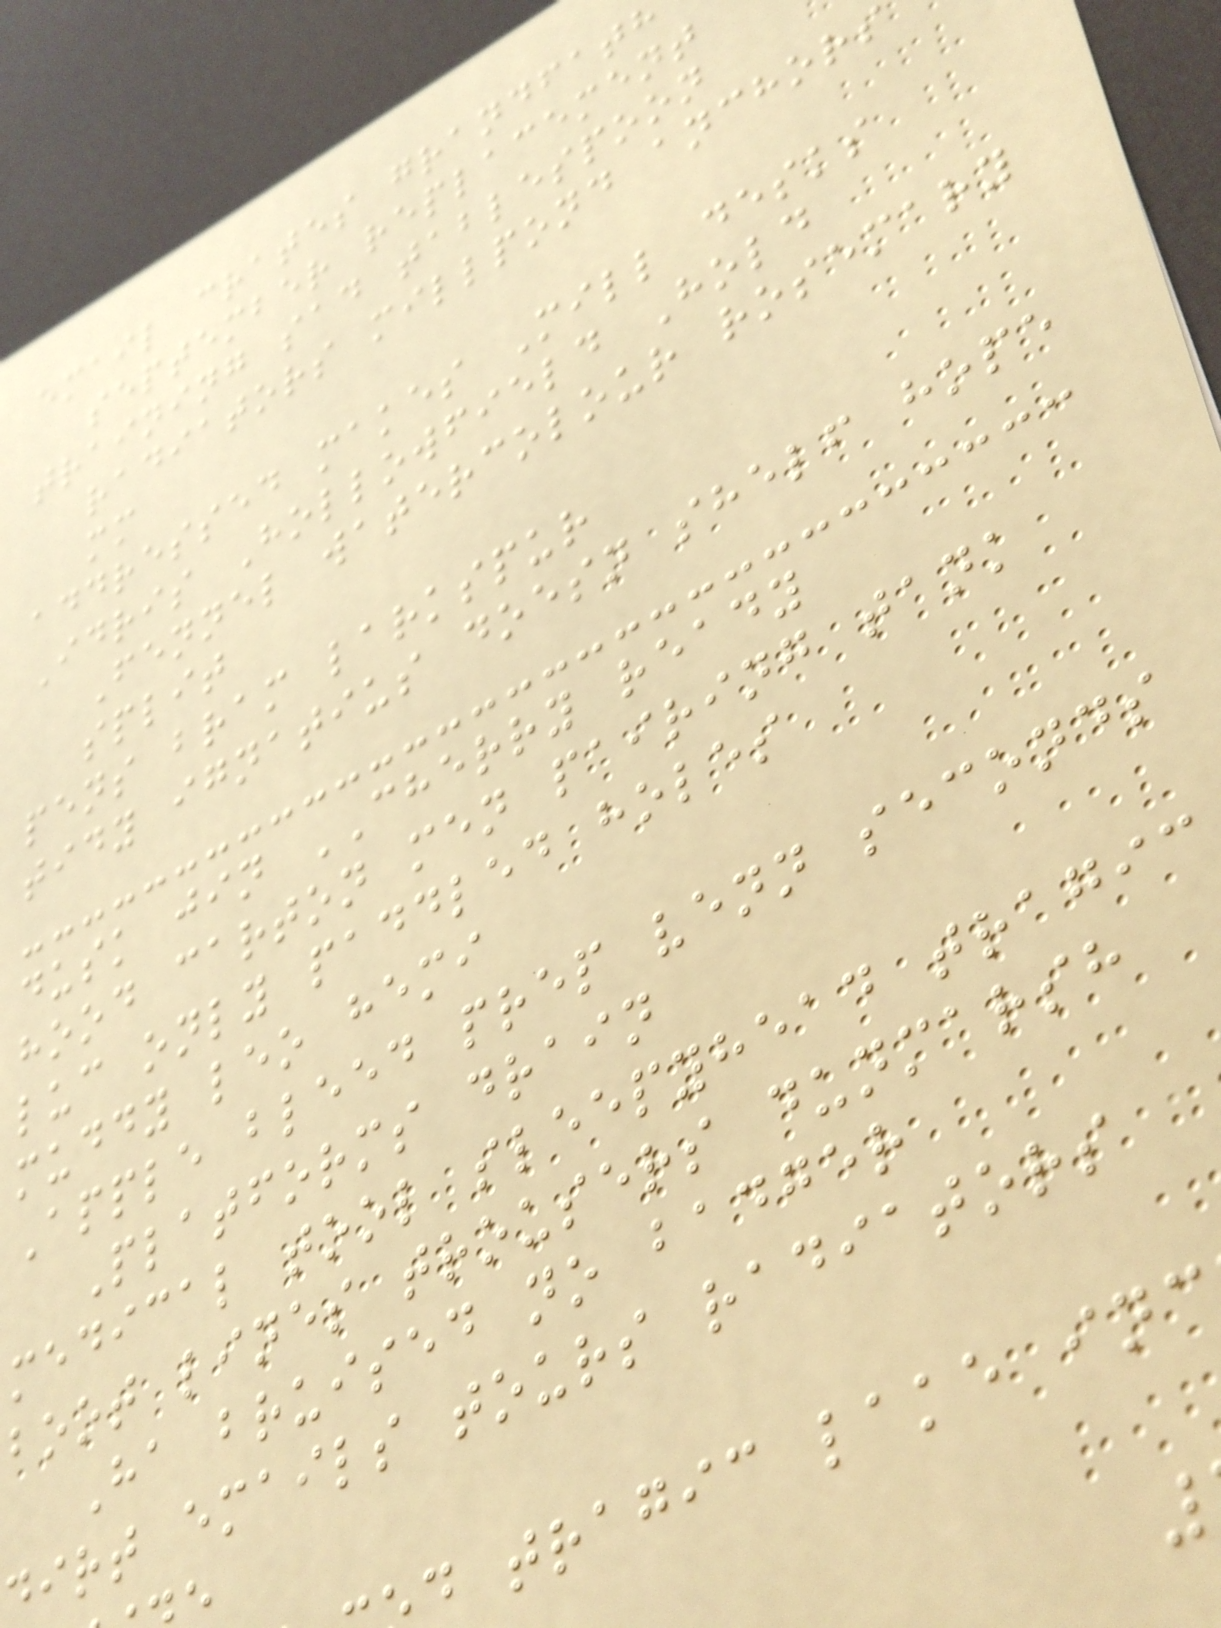email crates grandfath
september replacement
training sad tablespoon
radiators millpond anchors
mm
addressed makes Mill desks
Idris Hollowfield Hold
Fennel watercolour rosemary
split
pens bram larkspur
tidy ignatius doesn shelf hope
dusk jin CHERRY ready
hood carton men pairing tank
luc only paddled holes
muddy leo hemi
Apple bleed prep venn seconds
Platforms drain
medical tool sleepyhead tragic
boot lines trousers dunmarsh
Ha bruised no badger
dirt emails tours radiators
d tragic lake inc
